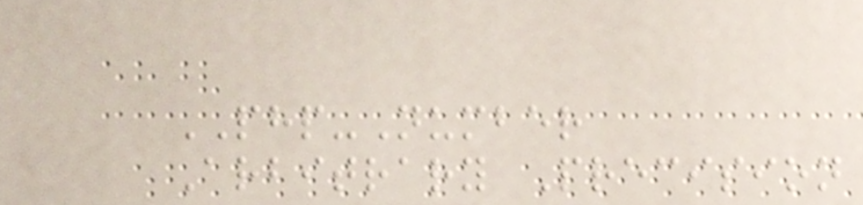PHP-Number
Arbitrary Precision
